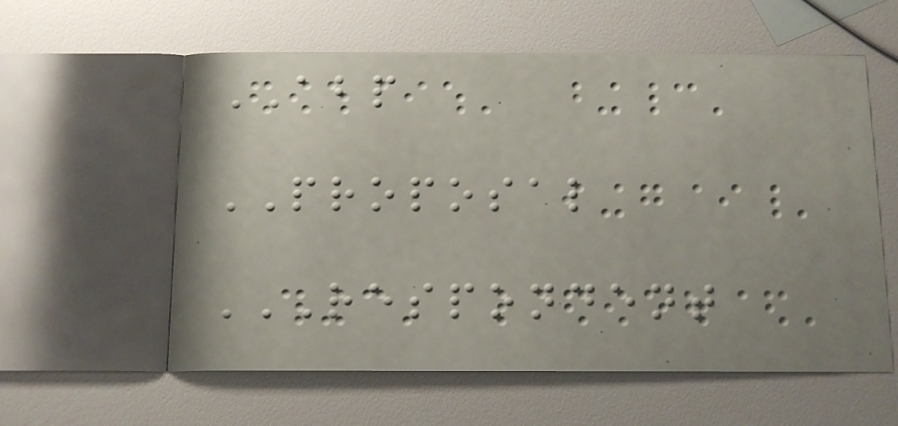ABP
PROPOSAL
RESPONDENT
